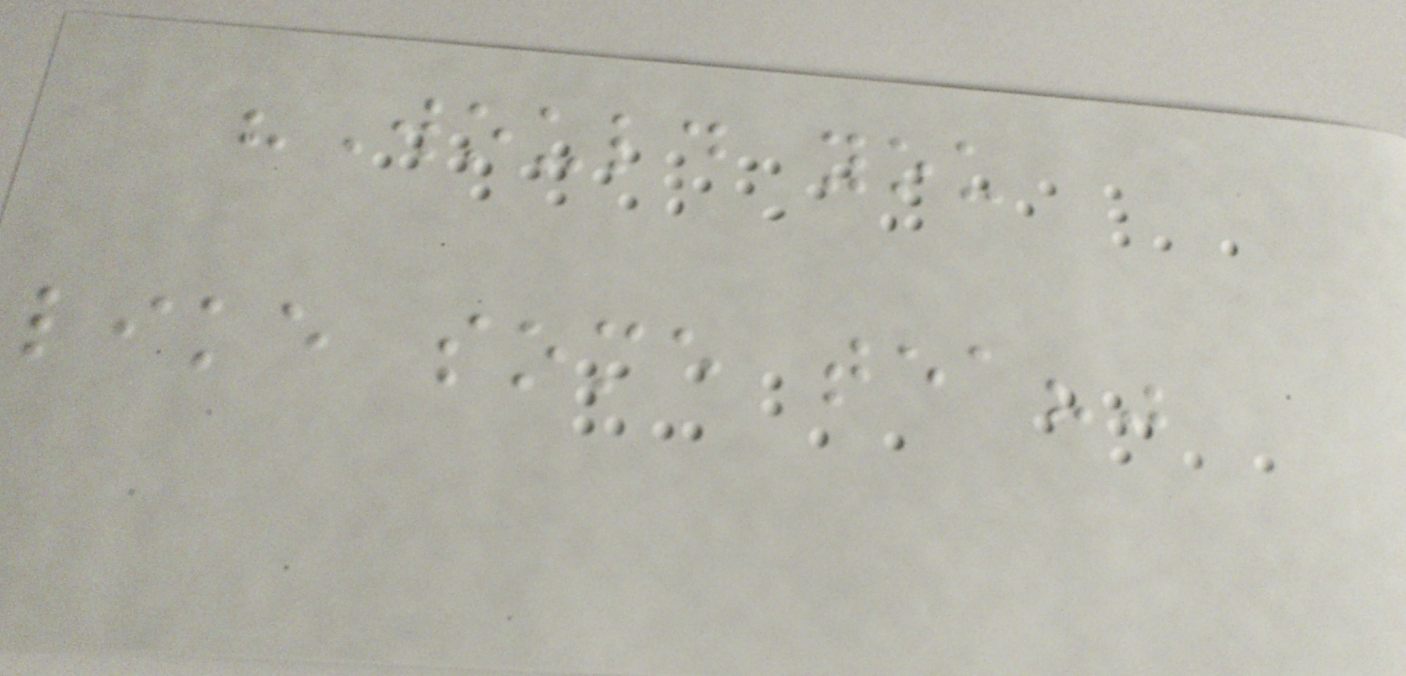"Would you
like some tea?"
